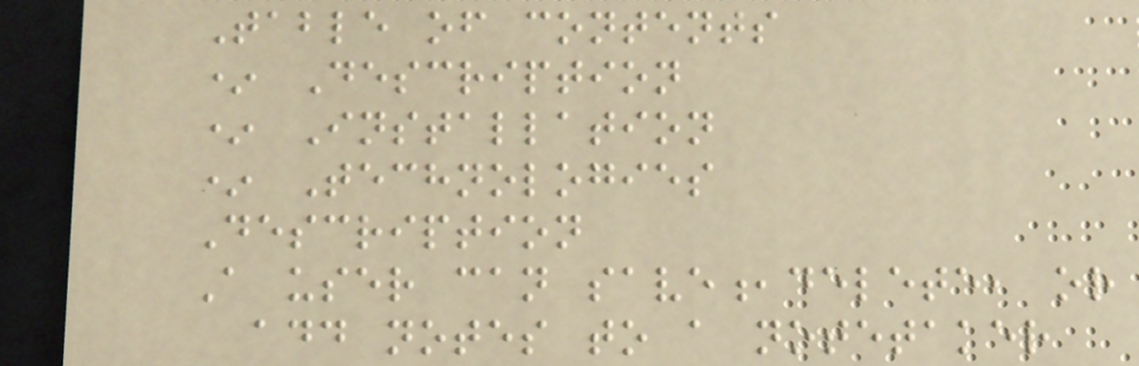Table of contents
* Description
* Installation
* Technologies
Description
A user can save,delete, or
add notes to a notetaker
